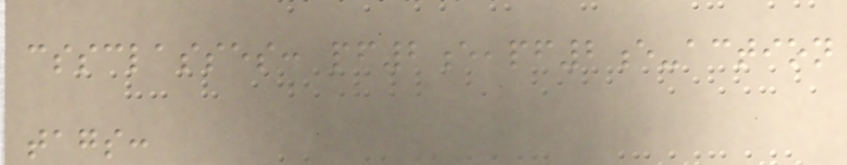cssclasses: pf2e,pf2e-action
tags:
